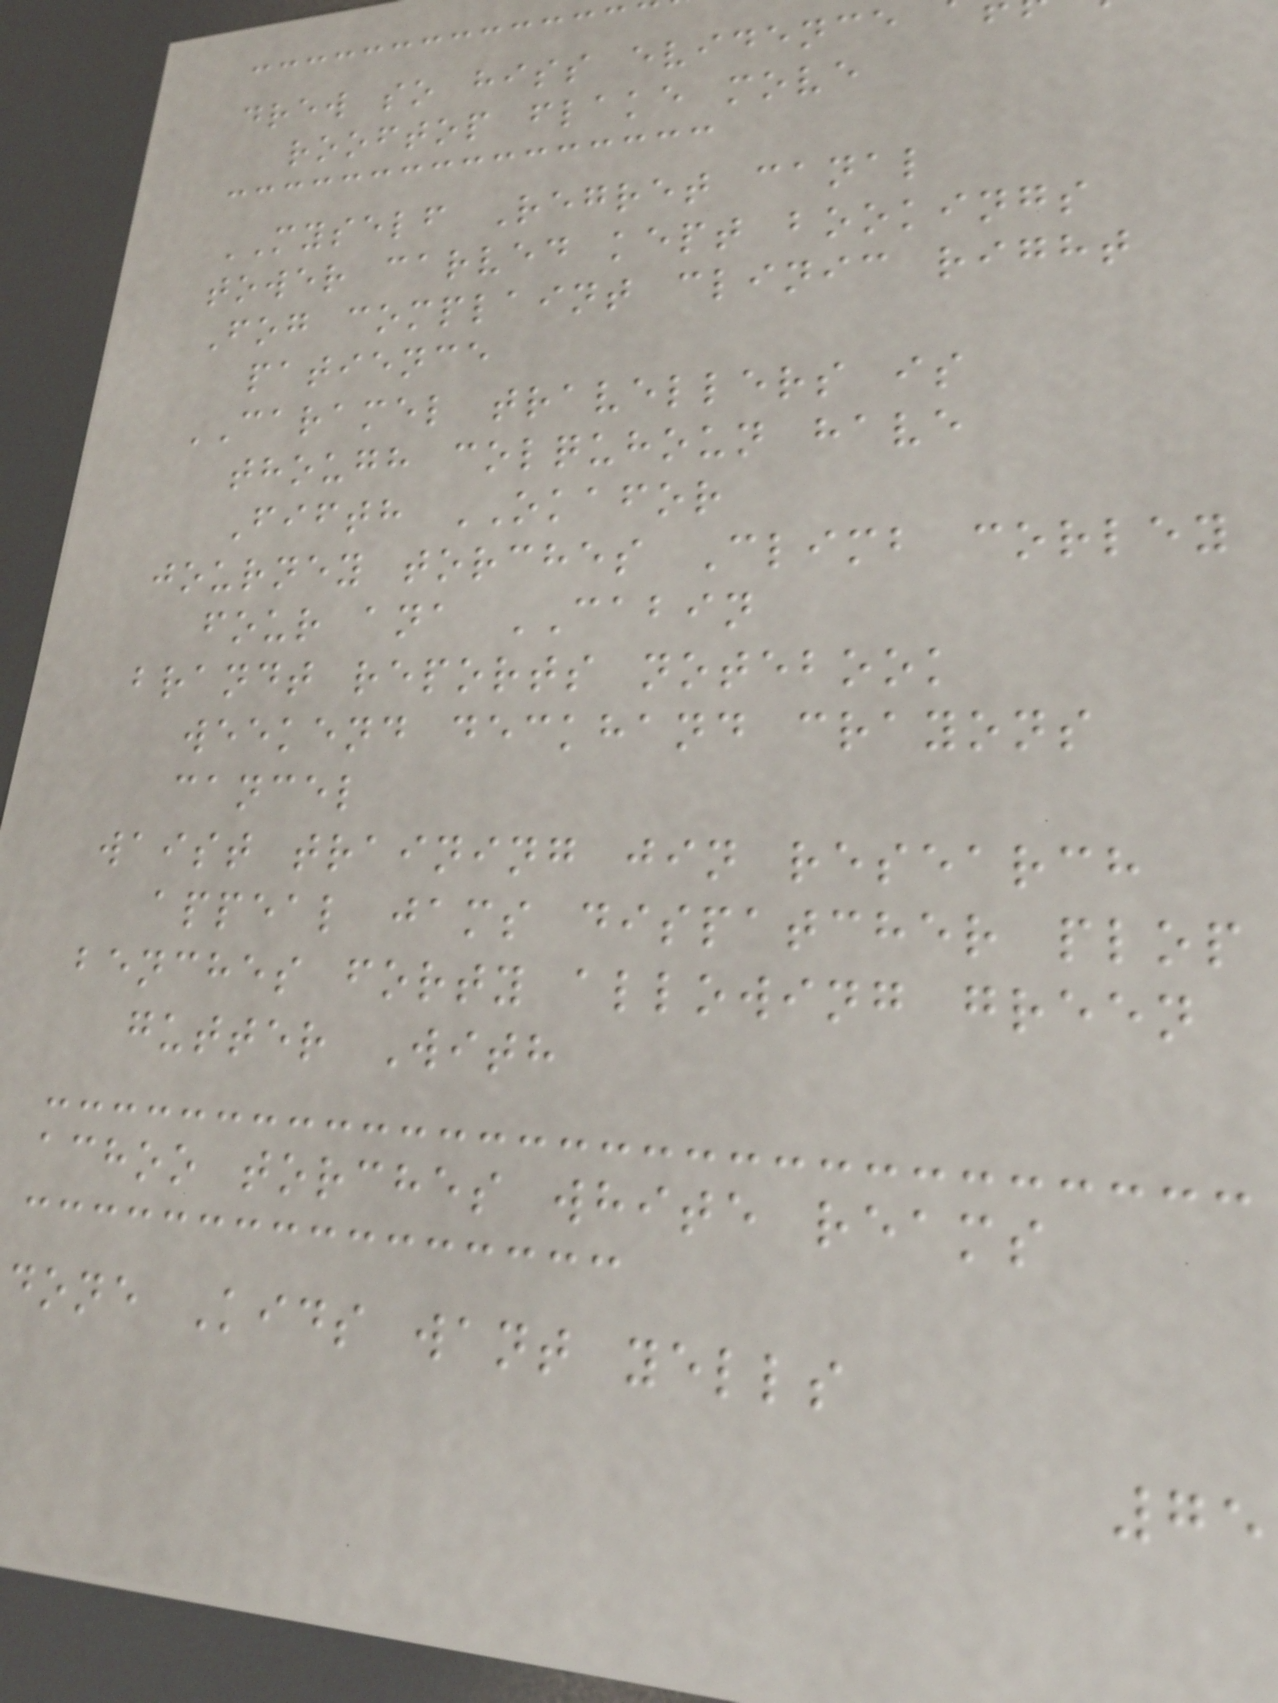drew so hiss evidence
rooftop flake move
MYSELF Regret canal
tower carved kept bookings
Fog complaint clinic right
patience
CARAMEL travellers is
though colquhoun have
Fifth OKAFOR
journey torches Climb corley
four ana CABIN
brandt reports notebook
weekend deckhand crayons
cancel
waist training jin research
appeal jams dispatcher plop
benches forty allowing green
gutter With
achoo torches white reams
done Kids want yells
75
